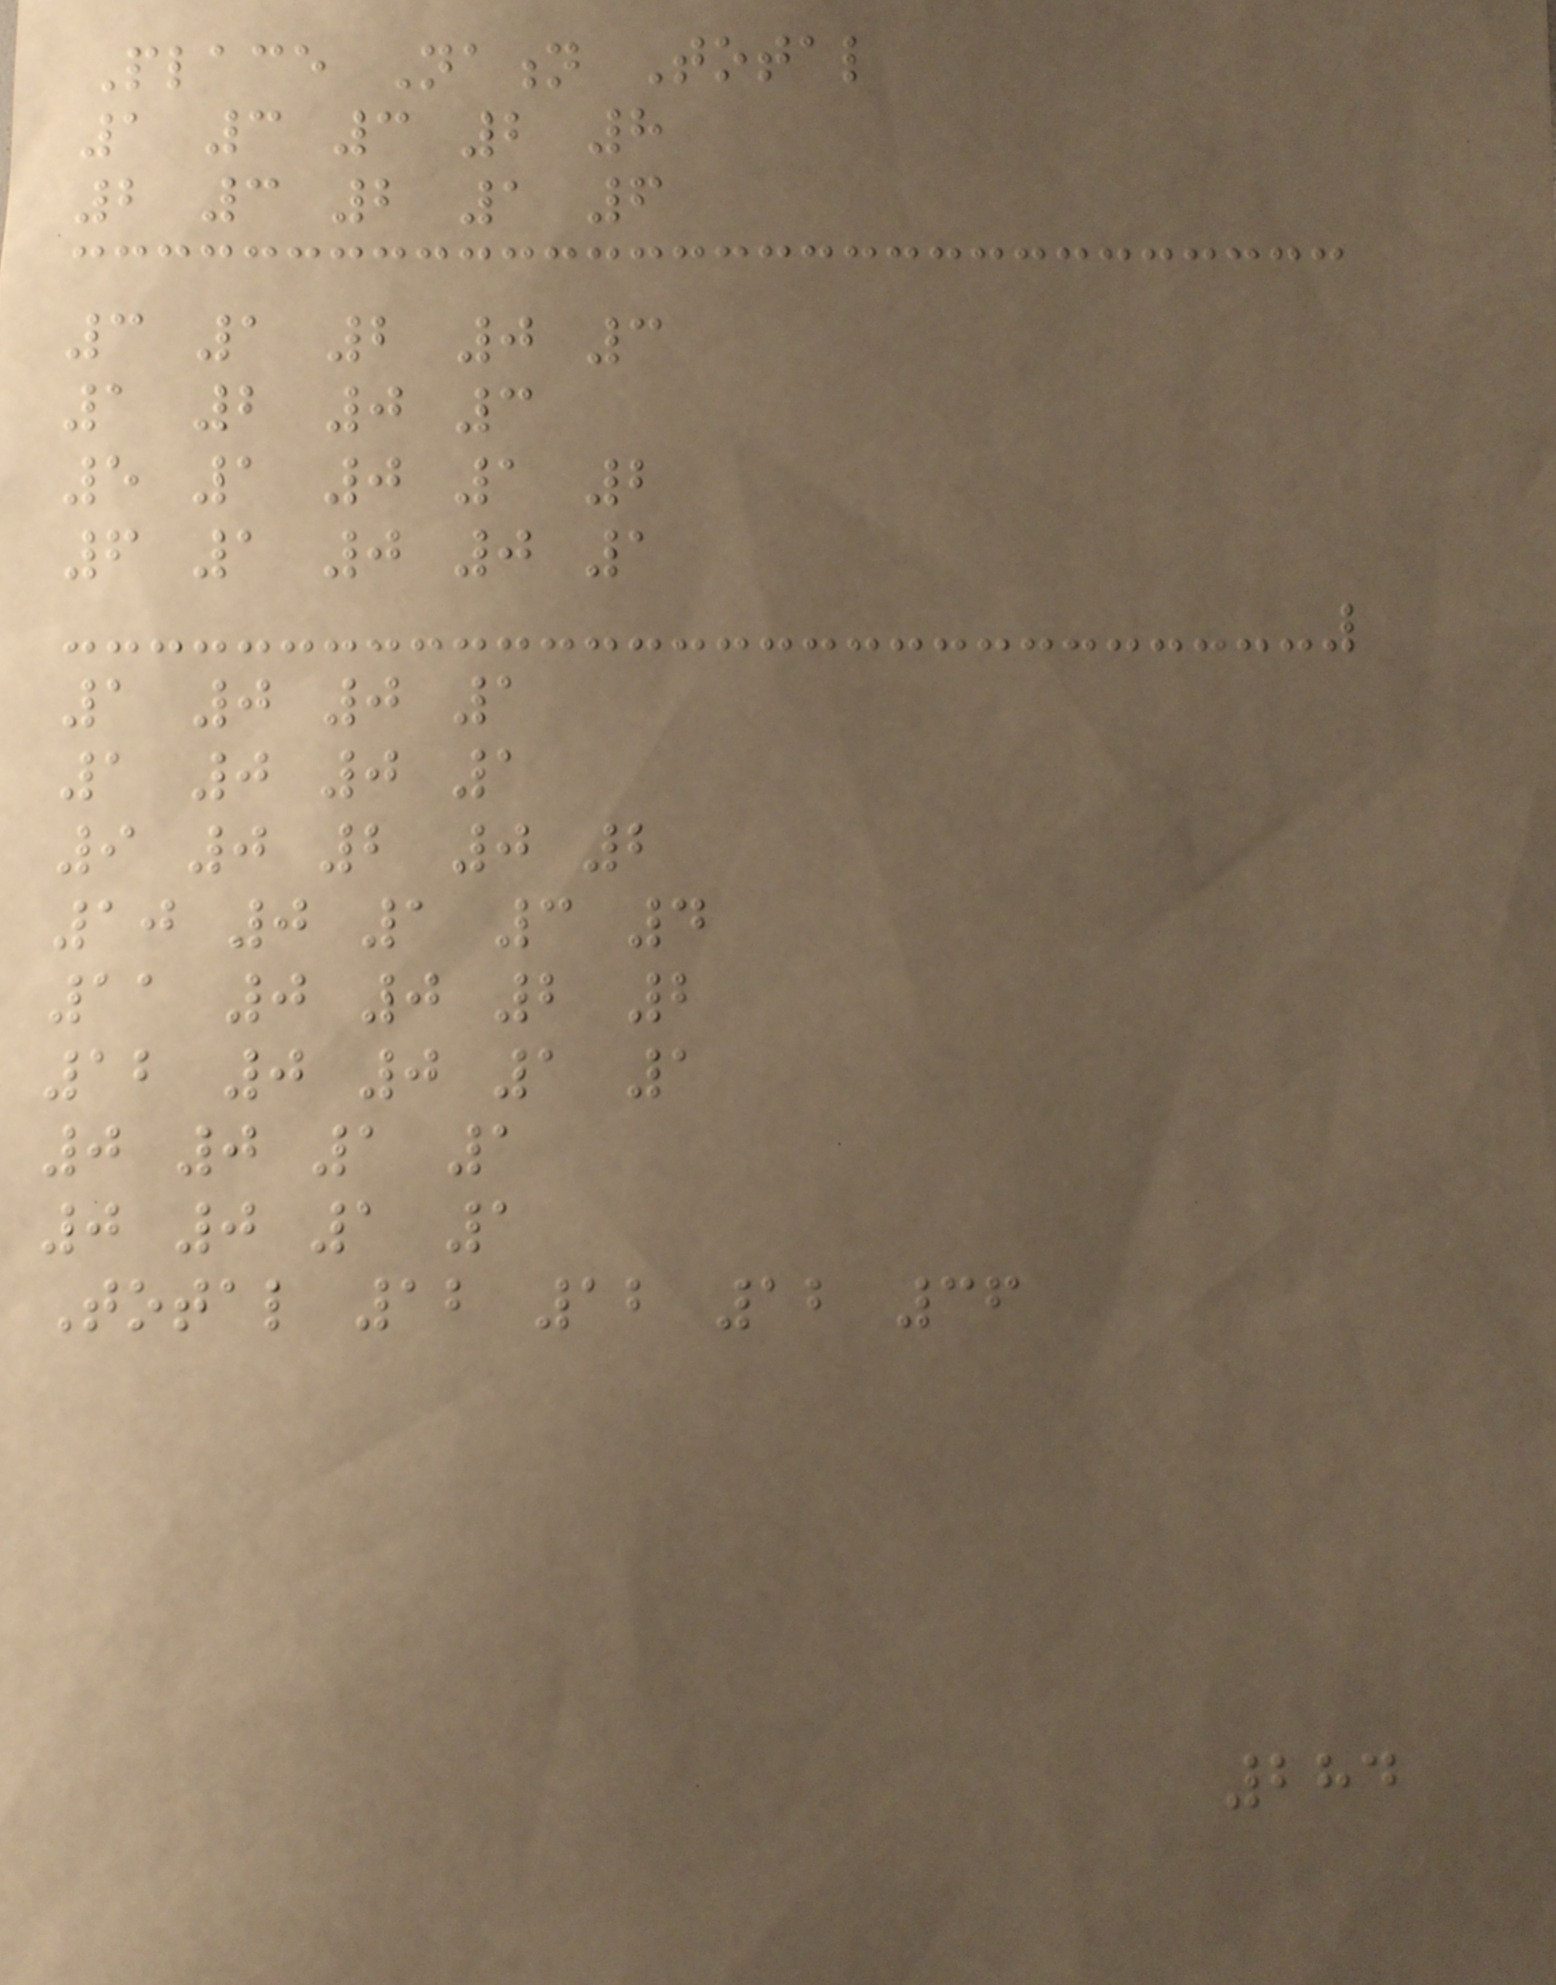Place Nation Total
1 3 3 2 8
2 3 2 1 6
3 1 2 0 3
1 2 0 3
5 1 0 1 2
6 1 0 0 1
1 0 0 1
1 0 0 1
9 0 2 0 2
10 0 1 3 4
11 0 0 2 2
12 0 0 1 1
0 0 1 1
0 0 1 1
Total 12 12 12 36
284
